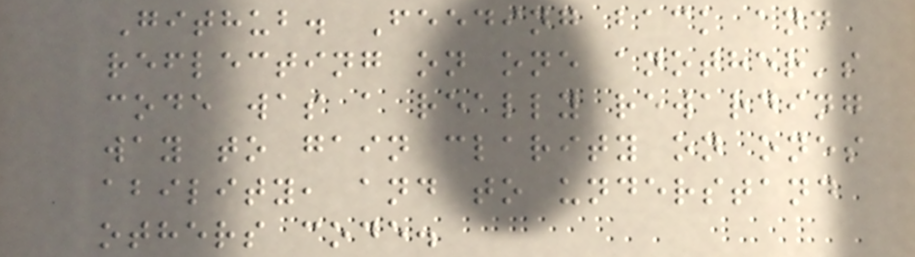Github. Feeding back and
reflecting on one another's
code was a really rewarding
way to gain clarity on ones
ability, and to understand
others code.
